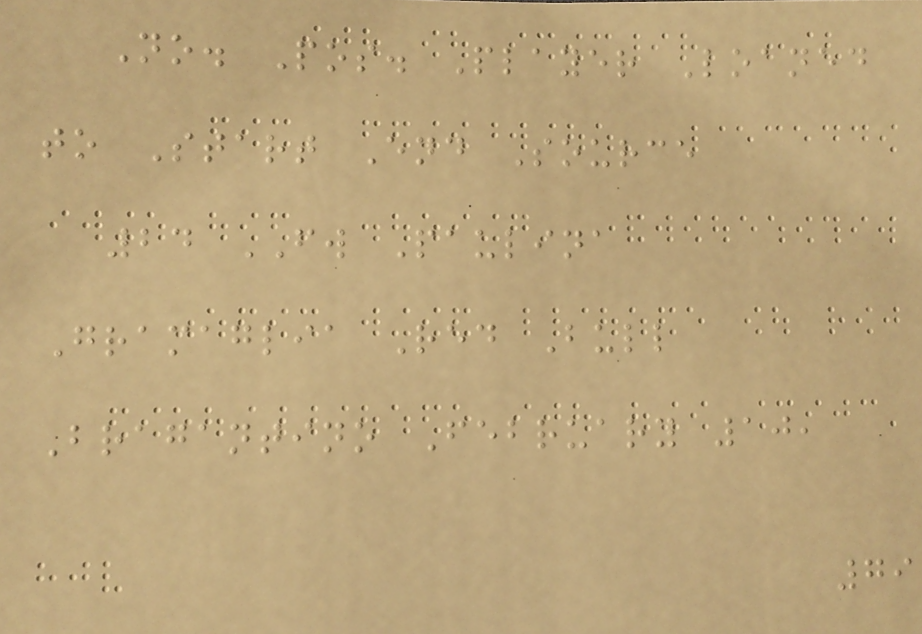No. Pos. Player Loaned
to Start End Source
24 FW Paulina
Gramaglia Red Bull
Bragantino February 10,
79
